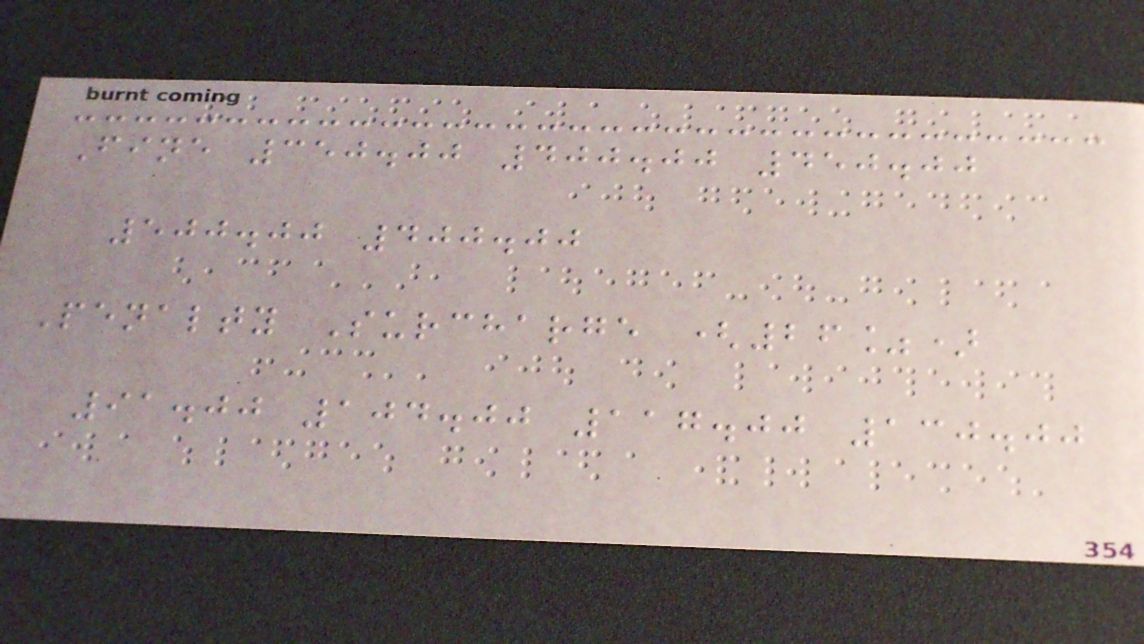Fine 350.00 400.00 450.00
500.00 400.00
Penalty Surcharge (26%)
91.00 104.00 117.00 130.00
